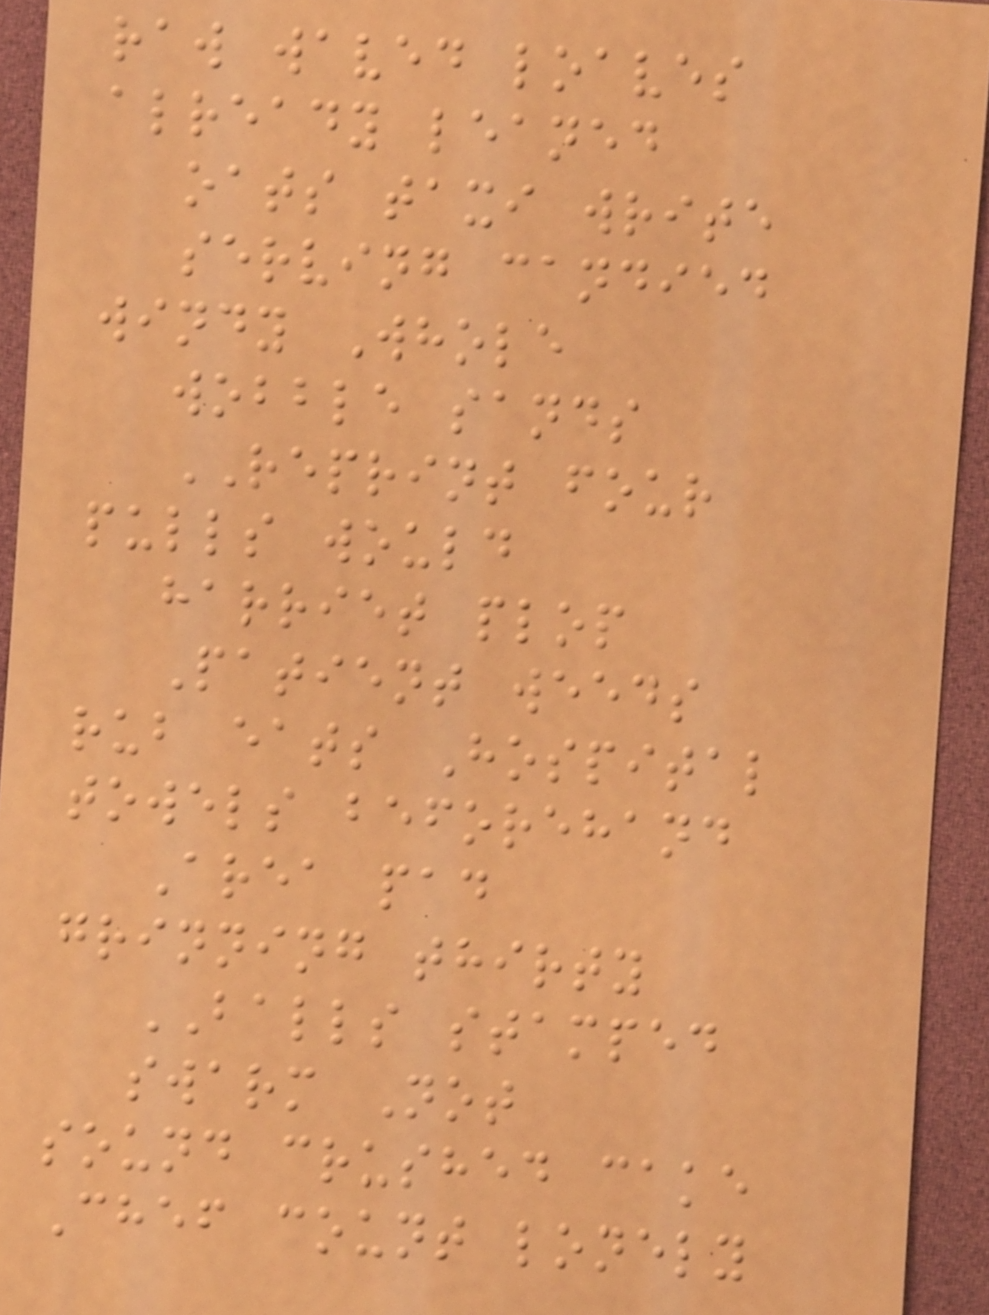raw waved loaves
already leaned
oats taxi write
serving candied
windy Whole
wobble sands
REPRINT four
pulls would
harriet plop
Patient weeds
rub eats Hospital
towels beforehand
Area pad
grinning thirty
BALLS stamped
swarm Not
sound crushed cake
Chef count lonely
